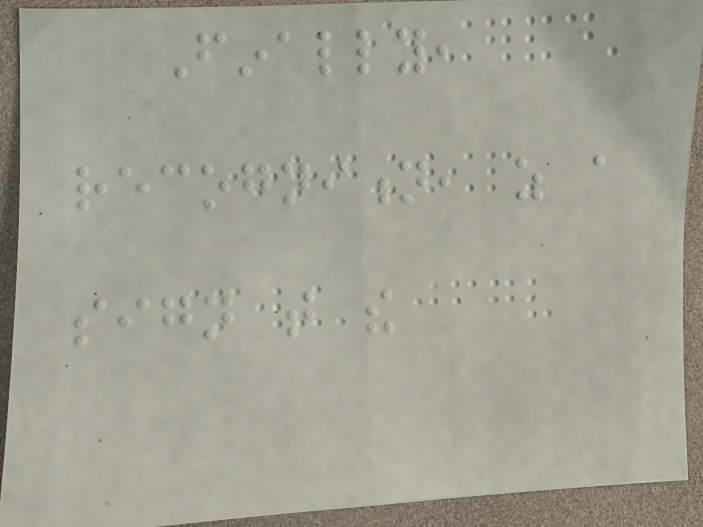Finally,
recognition, as a
sign that the
